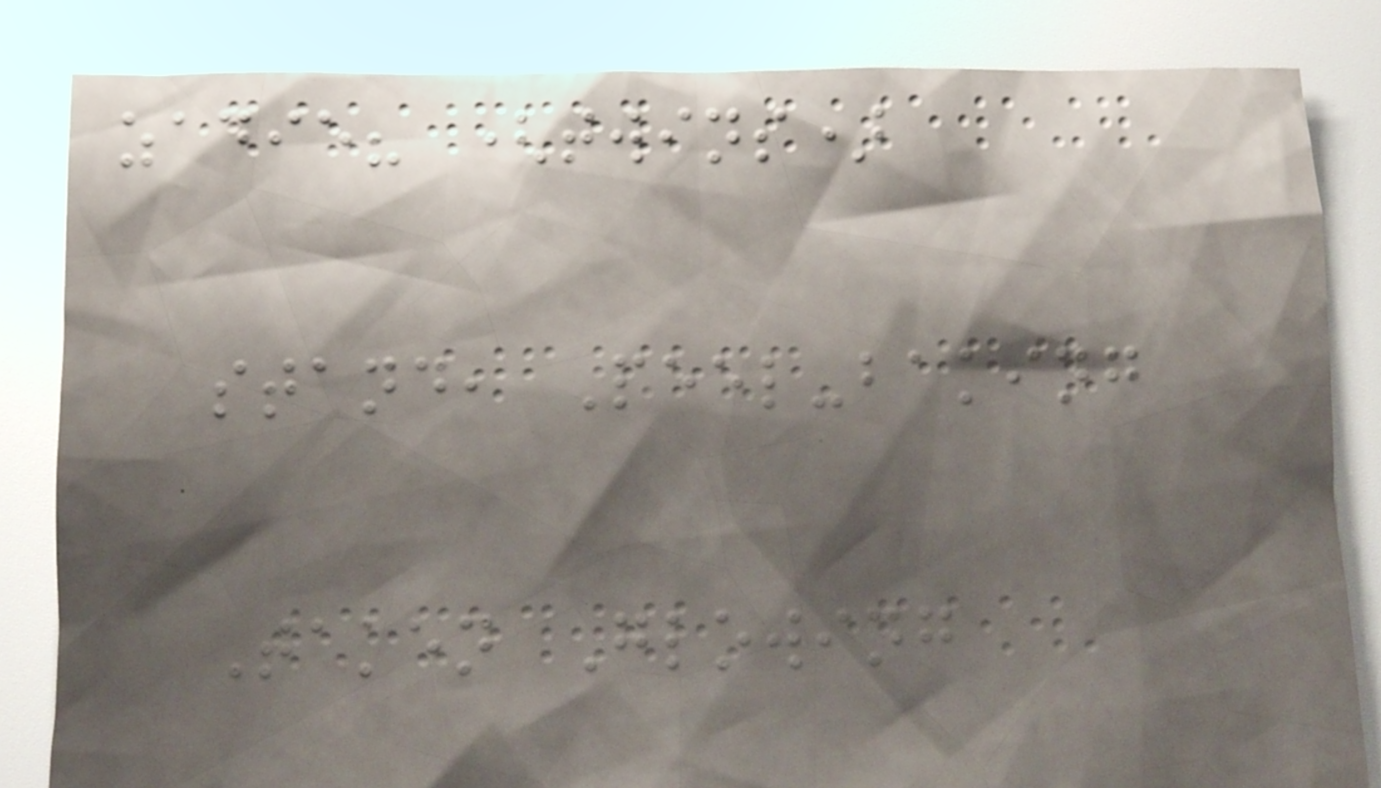zadie? (twins)
stand, Peel-baking
Taken Glowing
